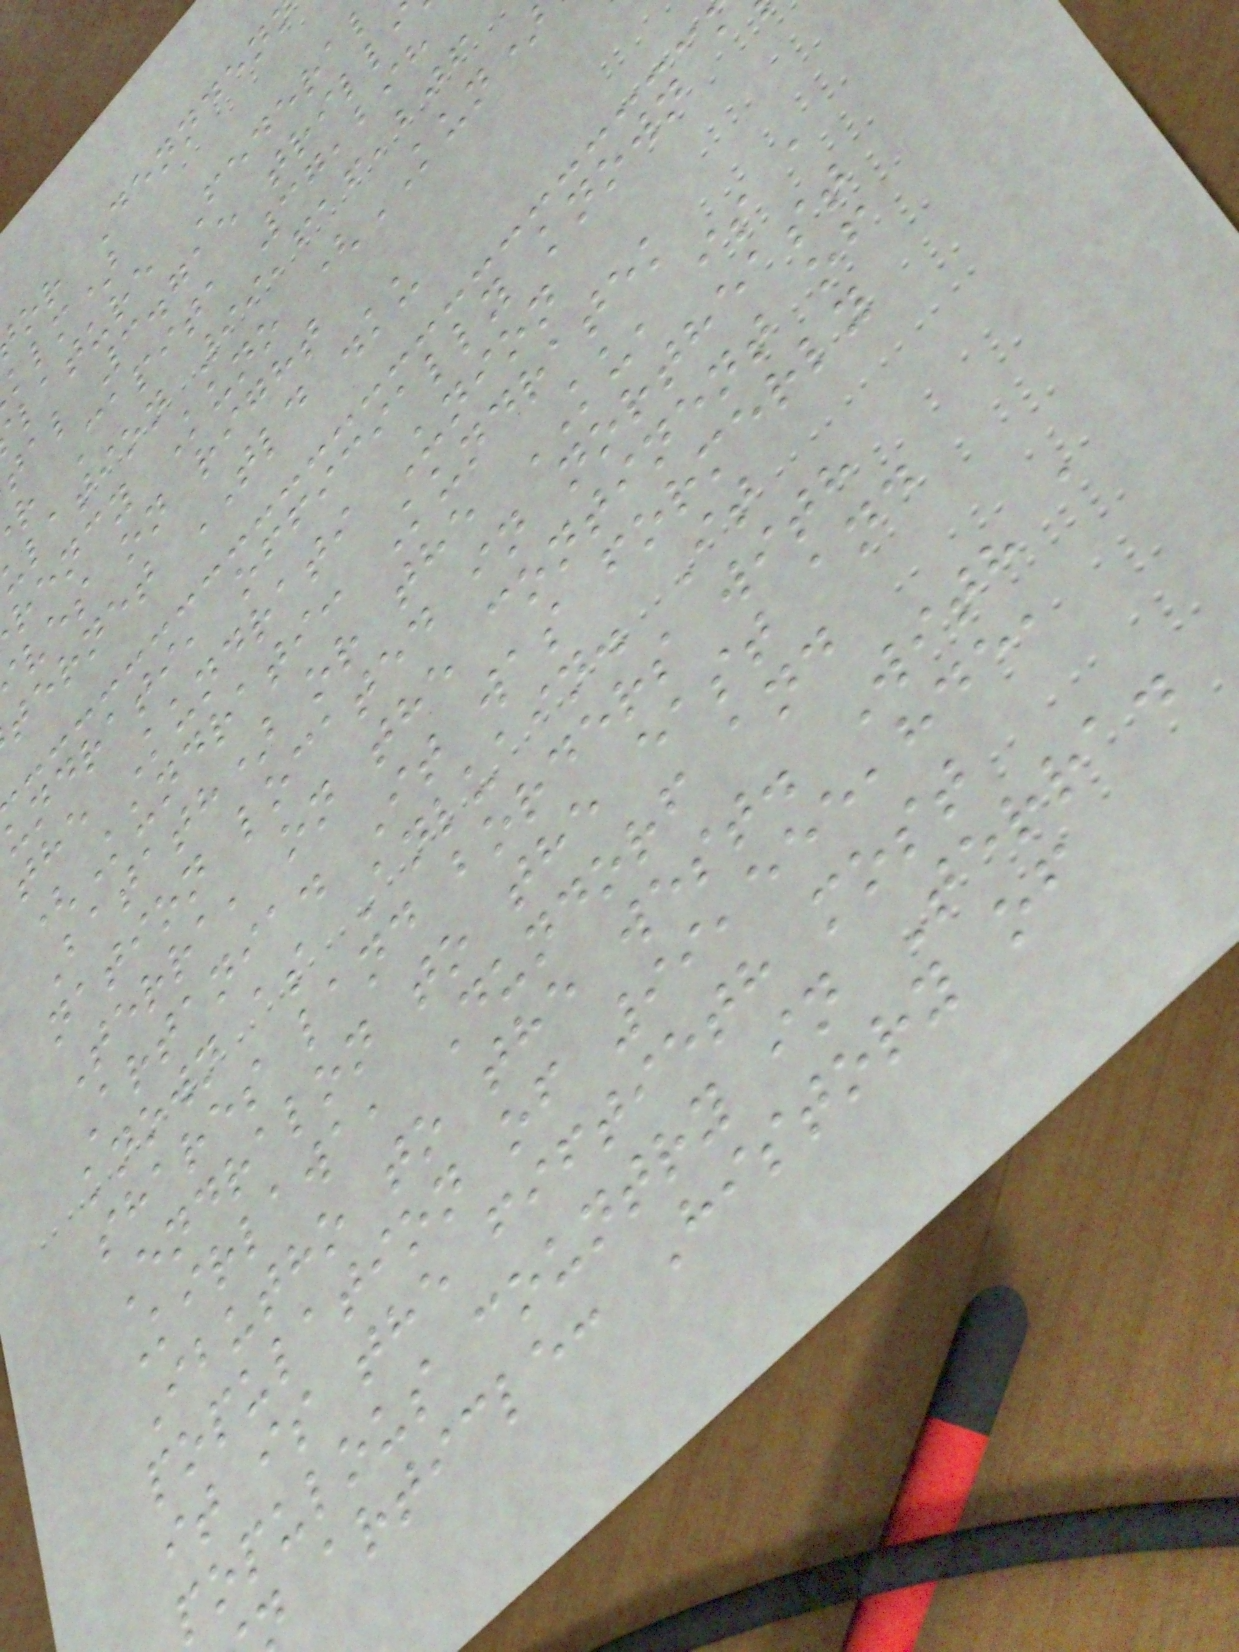or Dennden
klm)
lature Federa
tal 3.715 trill
r Capita 37,298
lation 99,616,206
rency Kuno (KUN)
ves on right
ternet TLD .ku
undrati, officially known a
the Kundrati Union
(Kundrati: Kundratek
Batath) or the KU, is a
nation located in northeast
Terra, on the continent of
Artania. It was formerly
known as Anluain. It
shares land borders with
Endralon to the east and
Kirlawa, Dundorf and
Ibutho to the west. With a
population of 99,555,845,
it is the fiftieth most
populous country in Terra.
article: History of
